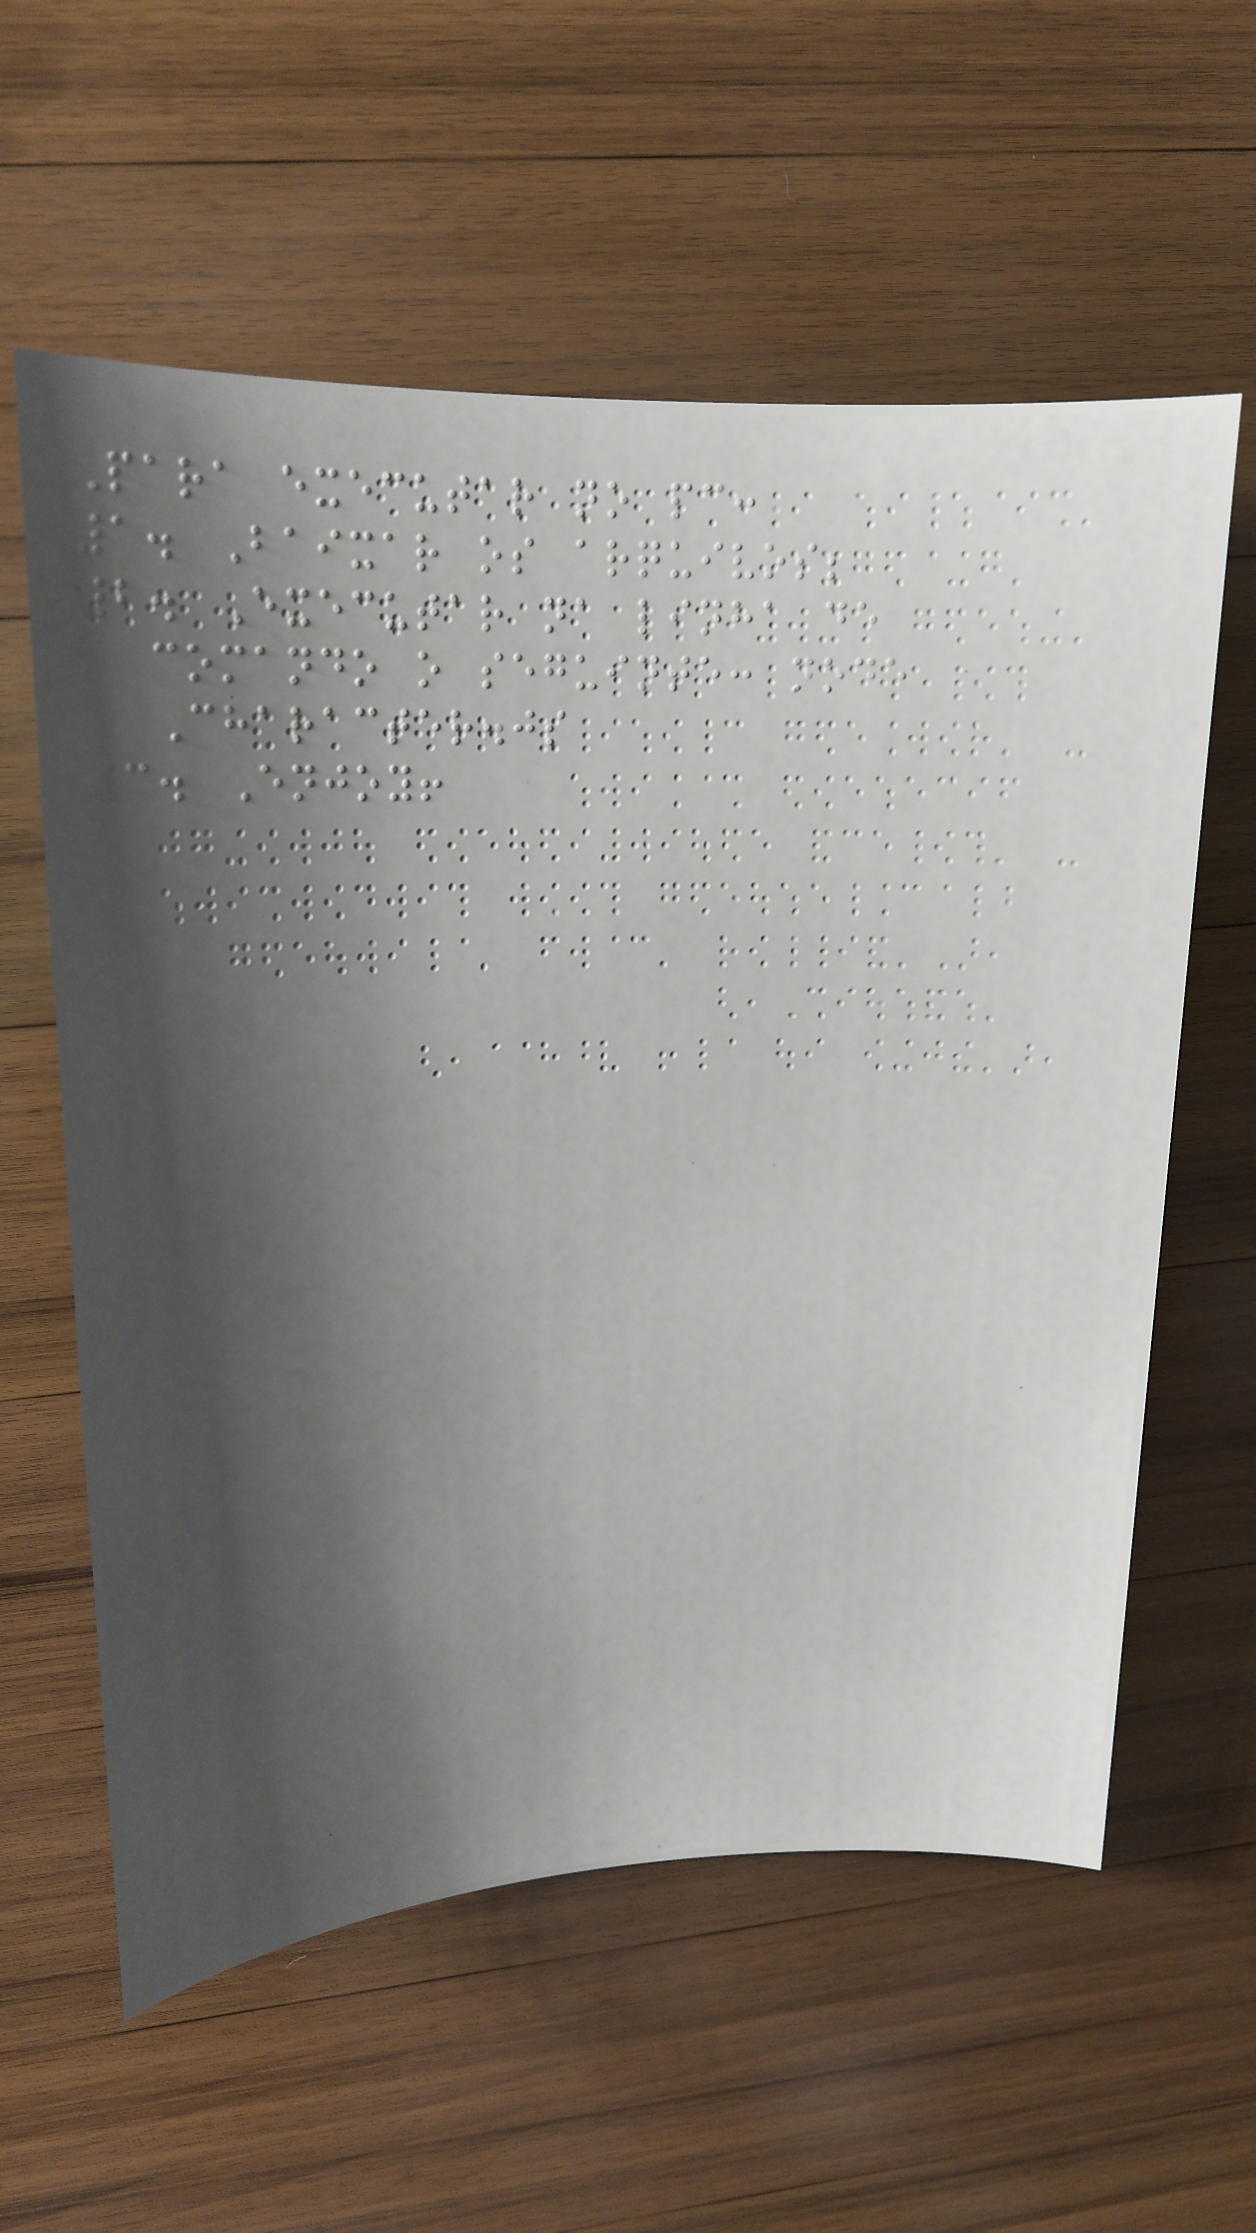Para executar no pc:
1. Baixar os arquivos;
2. Executar na linha de
comando o seguinte: node
Character.js
3. Enjoy!
